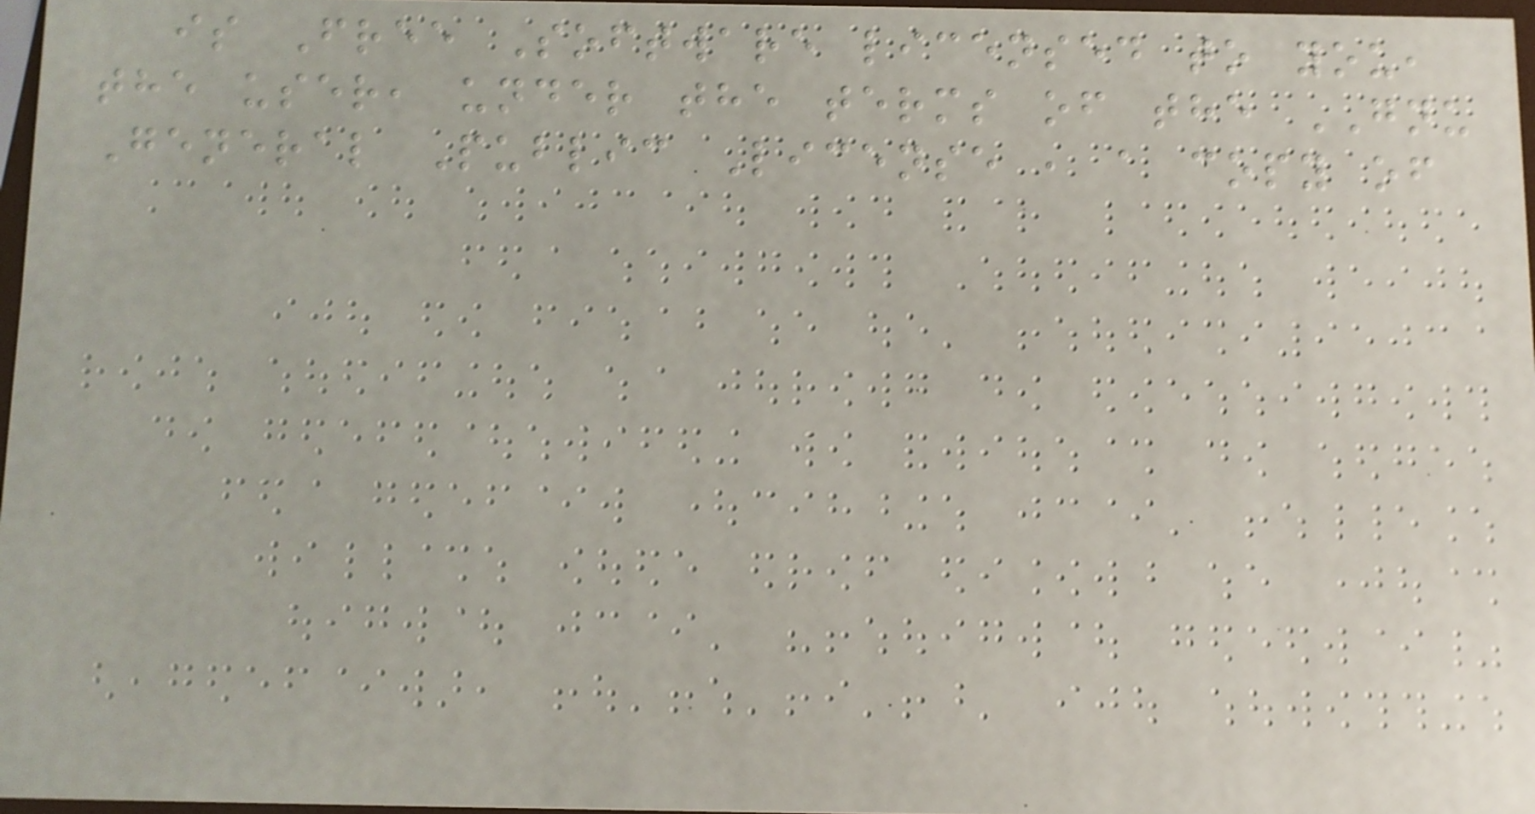is Free Software licensed to you,
the user, under the terms of the GNU
General Public License , a copy of
